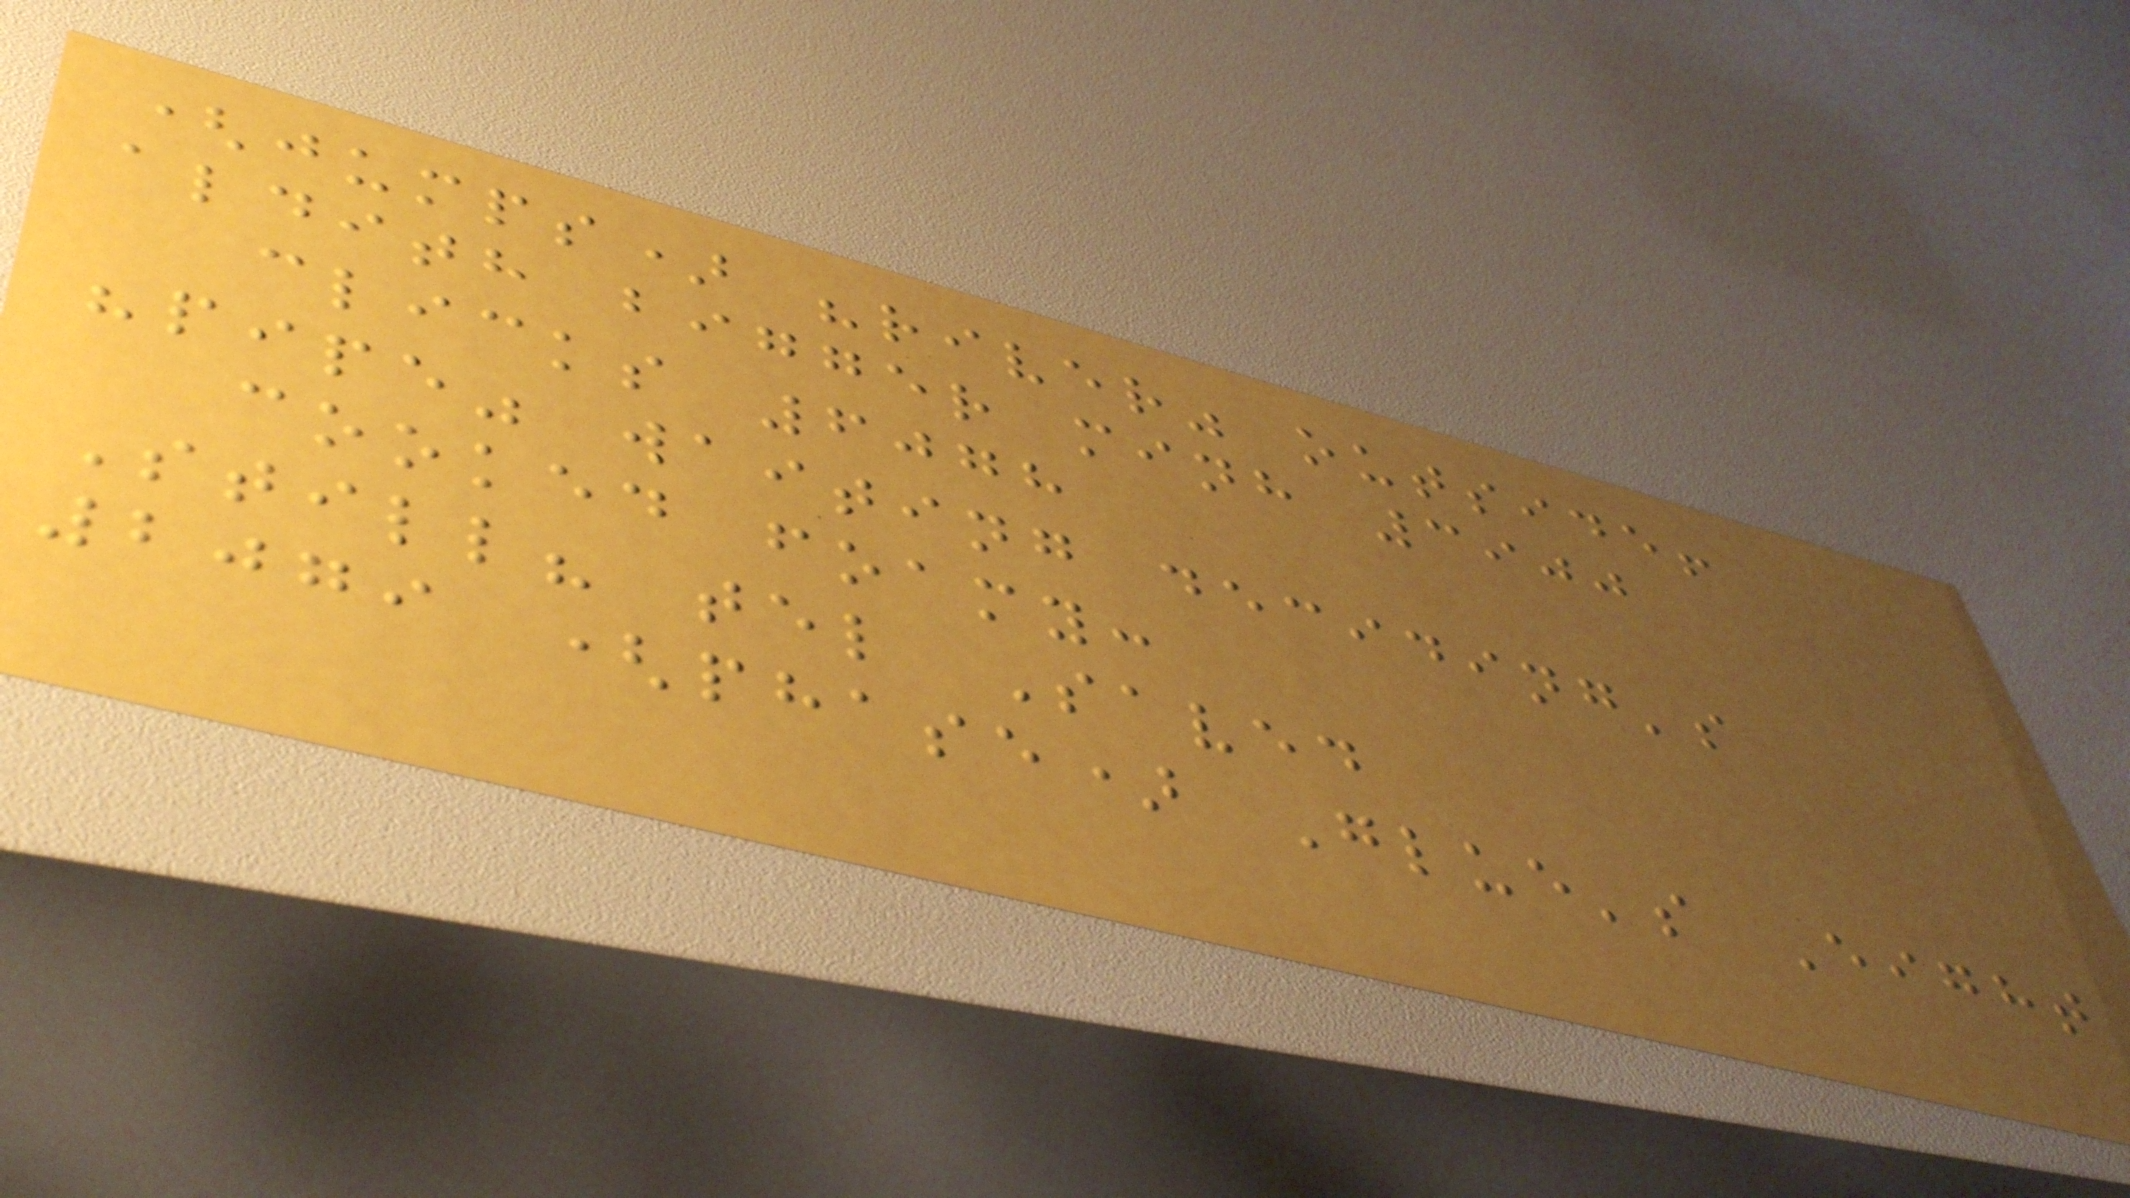(jumps) "river" outside!
aldith bigger minh 3900
clicks 6078
"pipe" waiting deciding's
cooked foamy:
Still? tel Saved
2079 (phase) Glue's Eight
